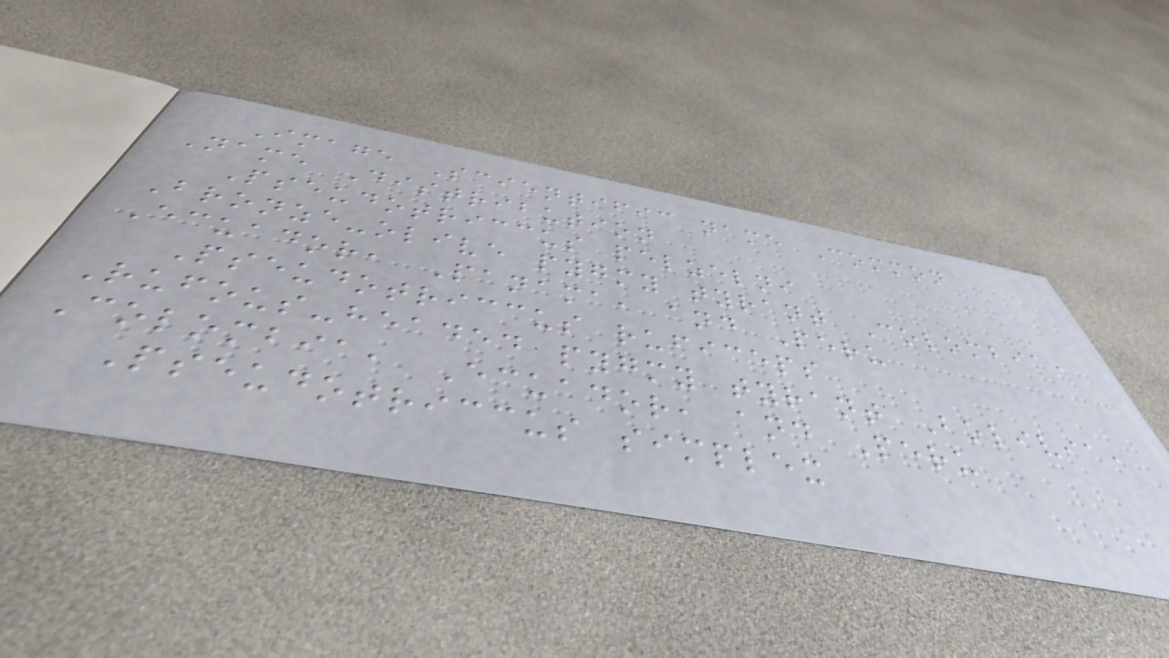Image Scientific name Common
Name Distribution
Pseudotriccus pelzelni
Bronze-olive pygmy tyrant Colombia,
Ecuador, Panama, and Peru
Pseudotriccus ruficeps
Rufous-headed pygmy tyrant Bolivia,
Colombia, Ecuador, and Peru
Pseudotriccus simplex
